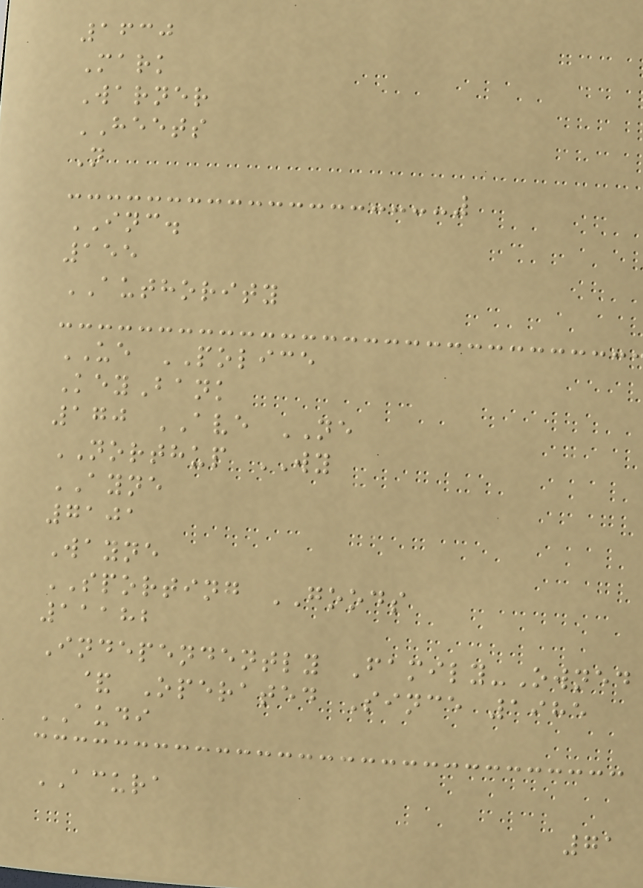1630
Mark
Warner
HEETS
N
INC.
155
AUTHORITY
UE POLICE
KeyBank
170 AVE NE
NORTHUP WY
AYNE
7101
Wayne
SPORTING GOODS
11182
Independently Family-Owned
& Operated Since 1985
AUDI
ACURA
71
